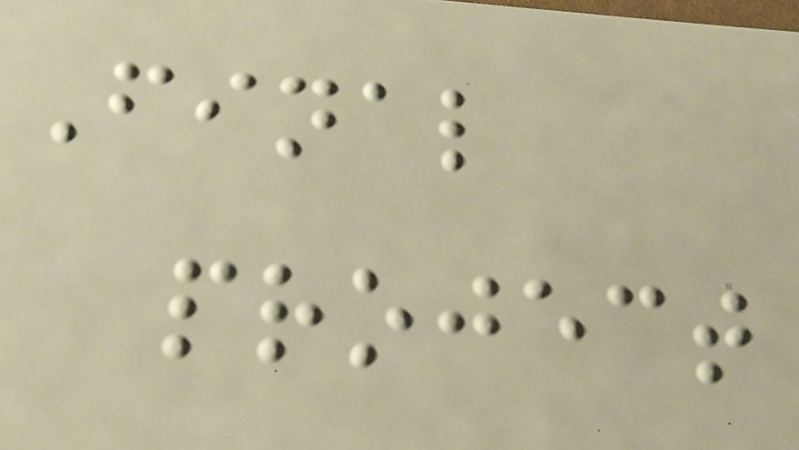Final
project
